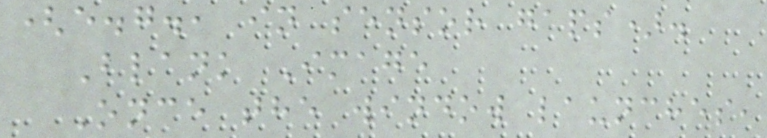(e.g., in sensor gaps).
Blank Image
Once the window launches,
